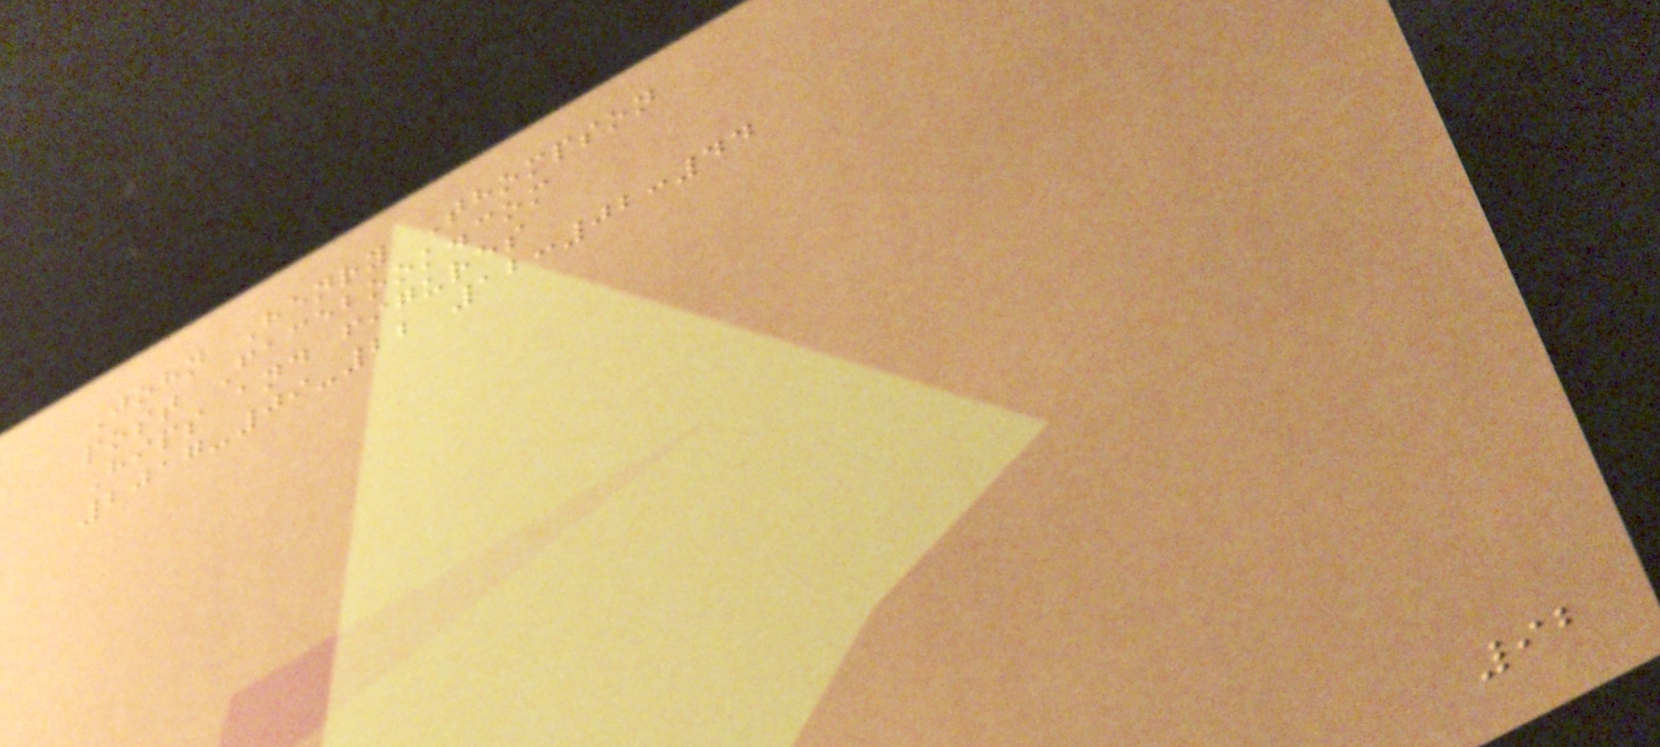John Henry Thompson
post Facebook.com
Hips and figures
2017-09-22 12:02:44
92
